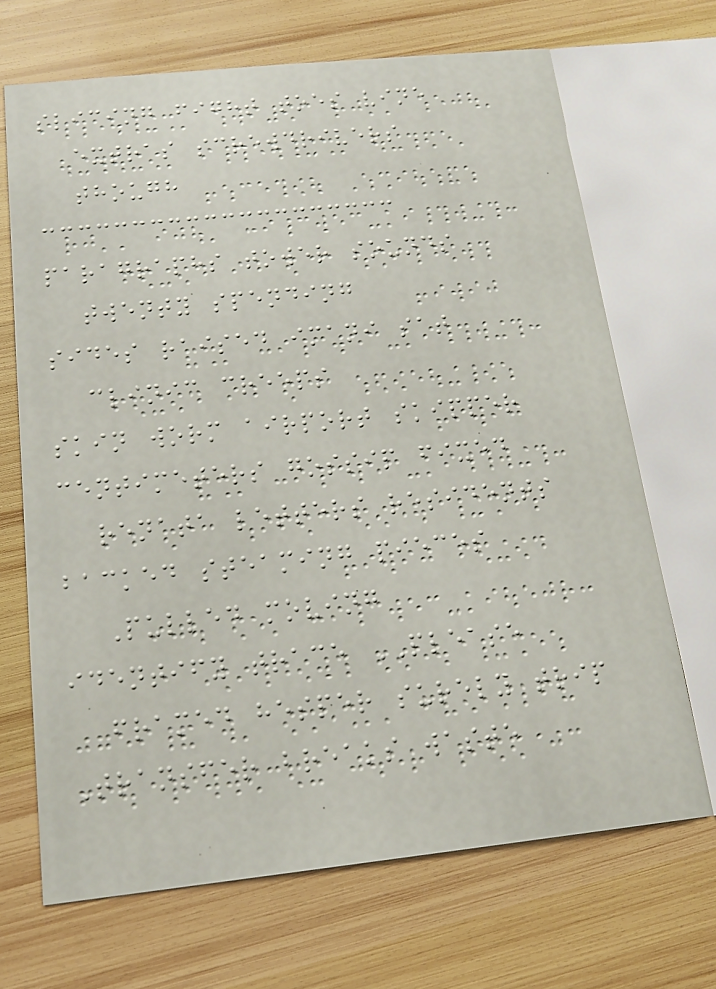slicing fight toes vine
extras screwdrivers
though
paragraphs tower sounds
twenty spending
sides raised imani sat
clinic creeps
skin worm airport skipper
centimeters gossip fixed
renata letters residents
backed steaming pieces
Pulled moving
identify trace PLEASE
framed hesper surely trip
Transfer breaks waste
